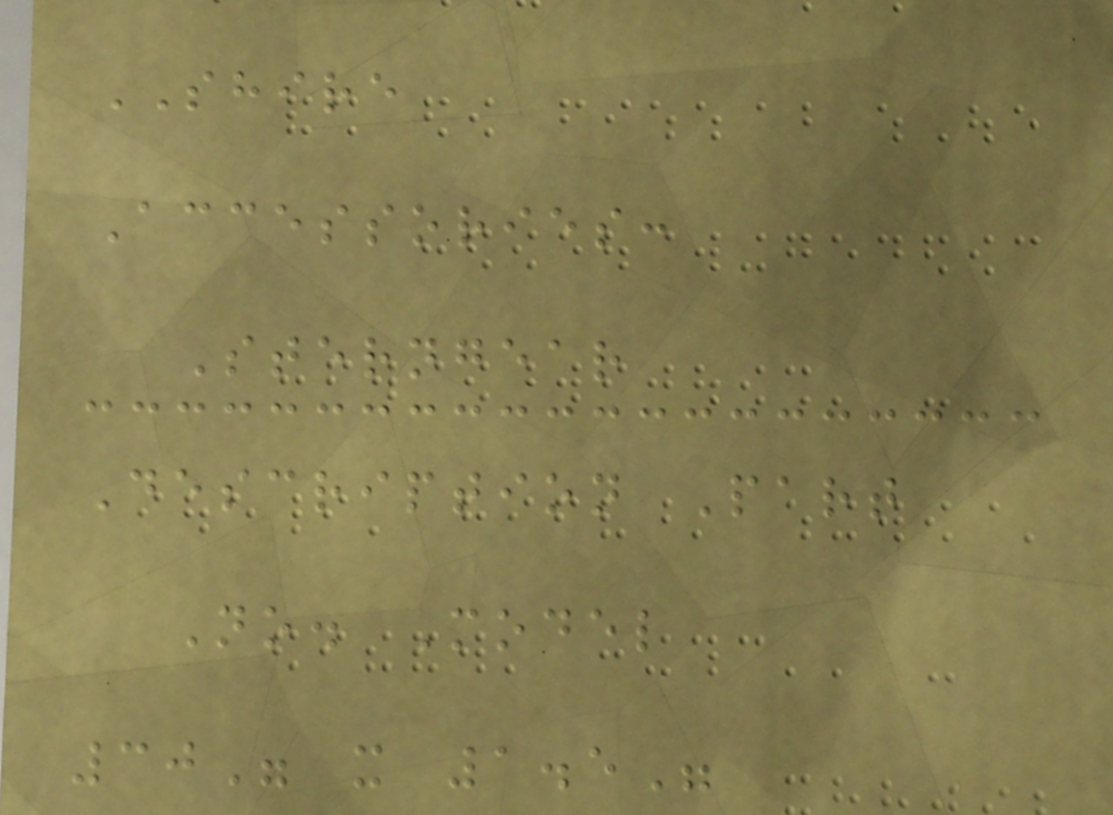SHIRE
Accessories:
Sterngear
Description Part
No. Model
30" x 1.5"
